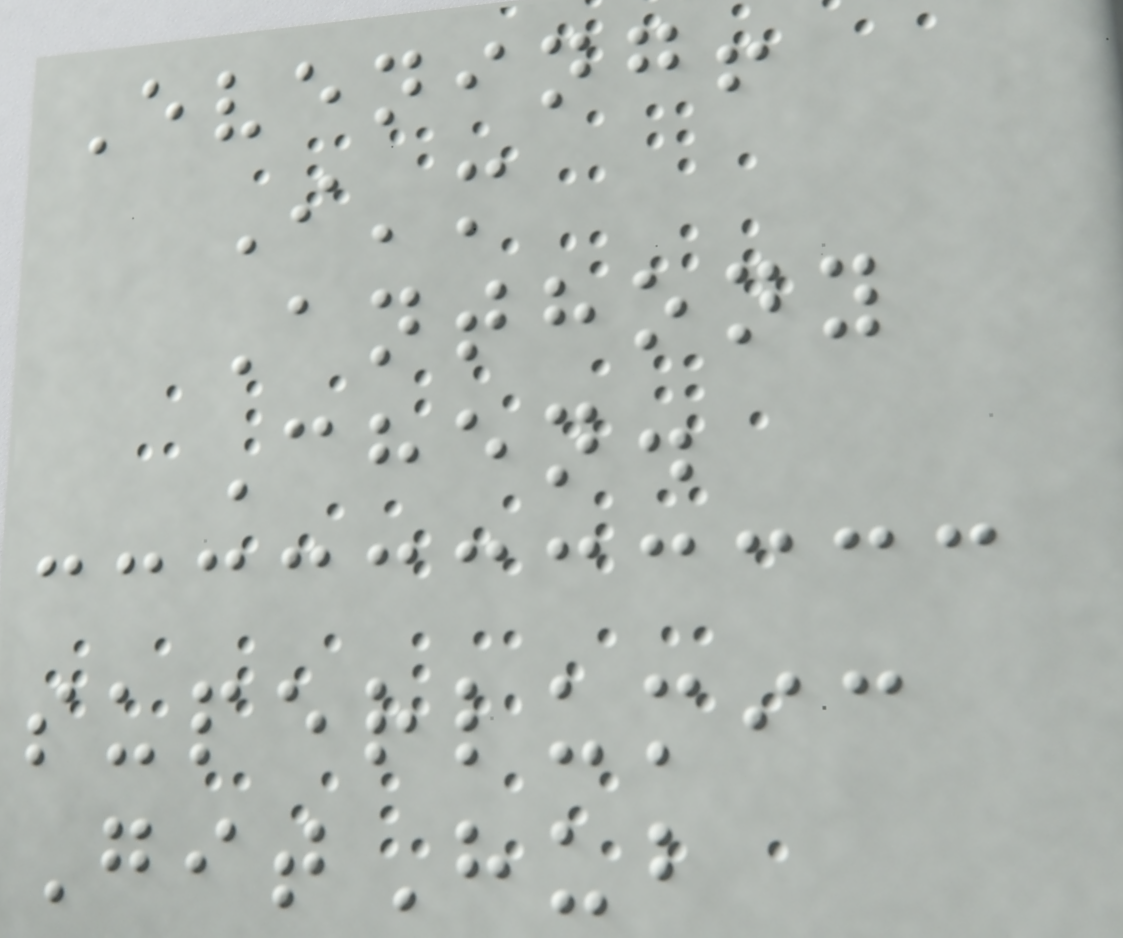Evening!
I'm
Anthony
Chen.
superlumic
GitHub
